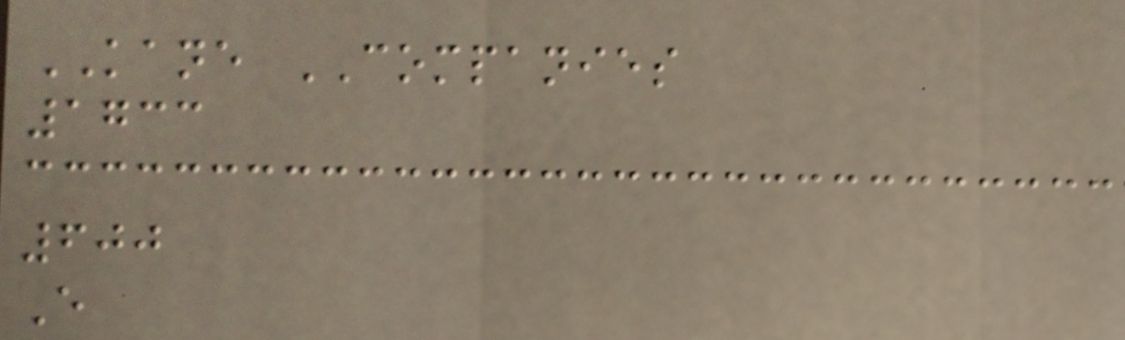KANE COMPANIES
1733
600
E
